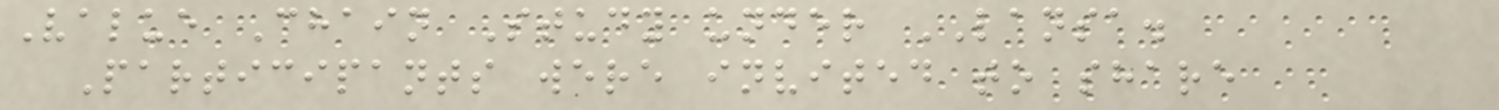Value Chain Study under LANSA.
Participants were invited to share
